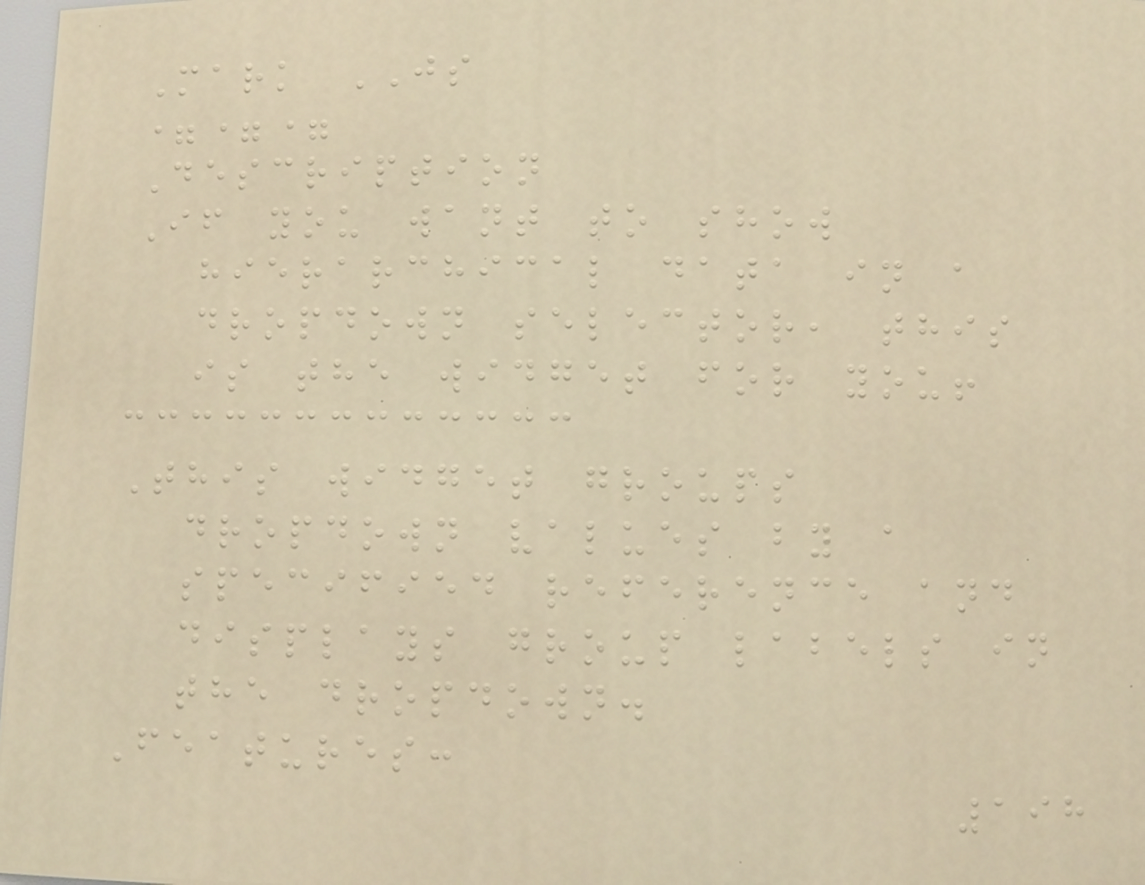Mark JS
===
Description
If you want to show
hierarchical data in a
dropdown selector, this
is the widget for you!
This widget groups
dropdown values by a
specified reference and
displays group labels in
the dropdown.
Features:
198
